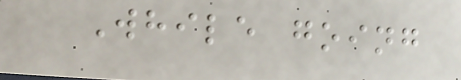While going
